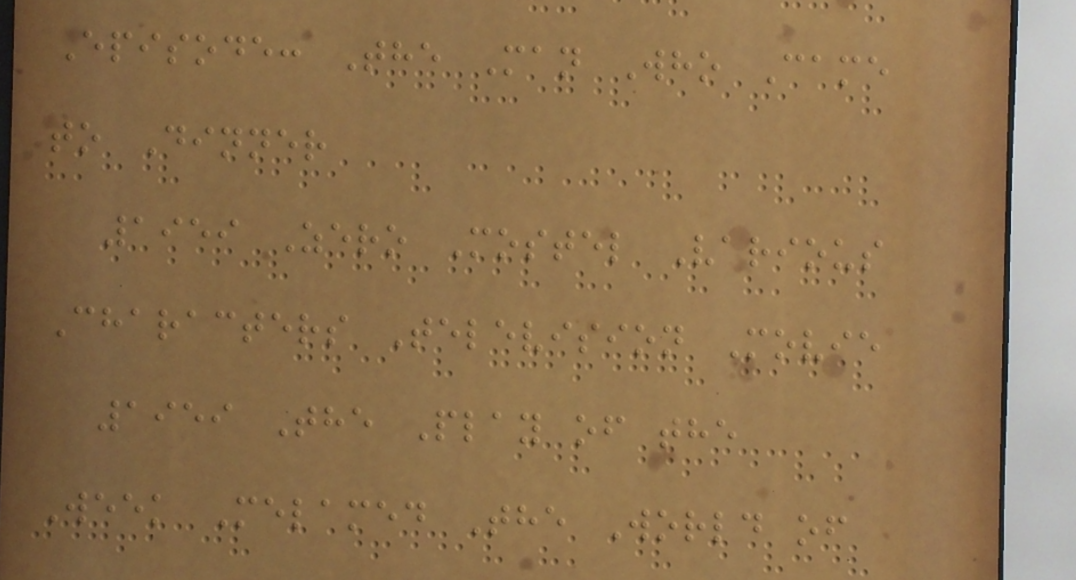Episode: The Man Who Came
to Dinner
1959 Zero Mostel Various
Characters Television Movie
1959 The Play of the
Week Melamed The World of
